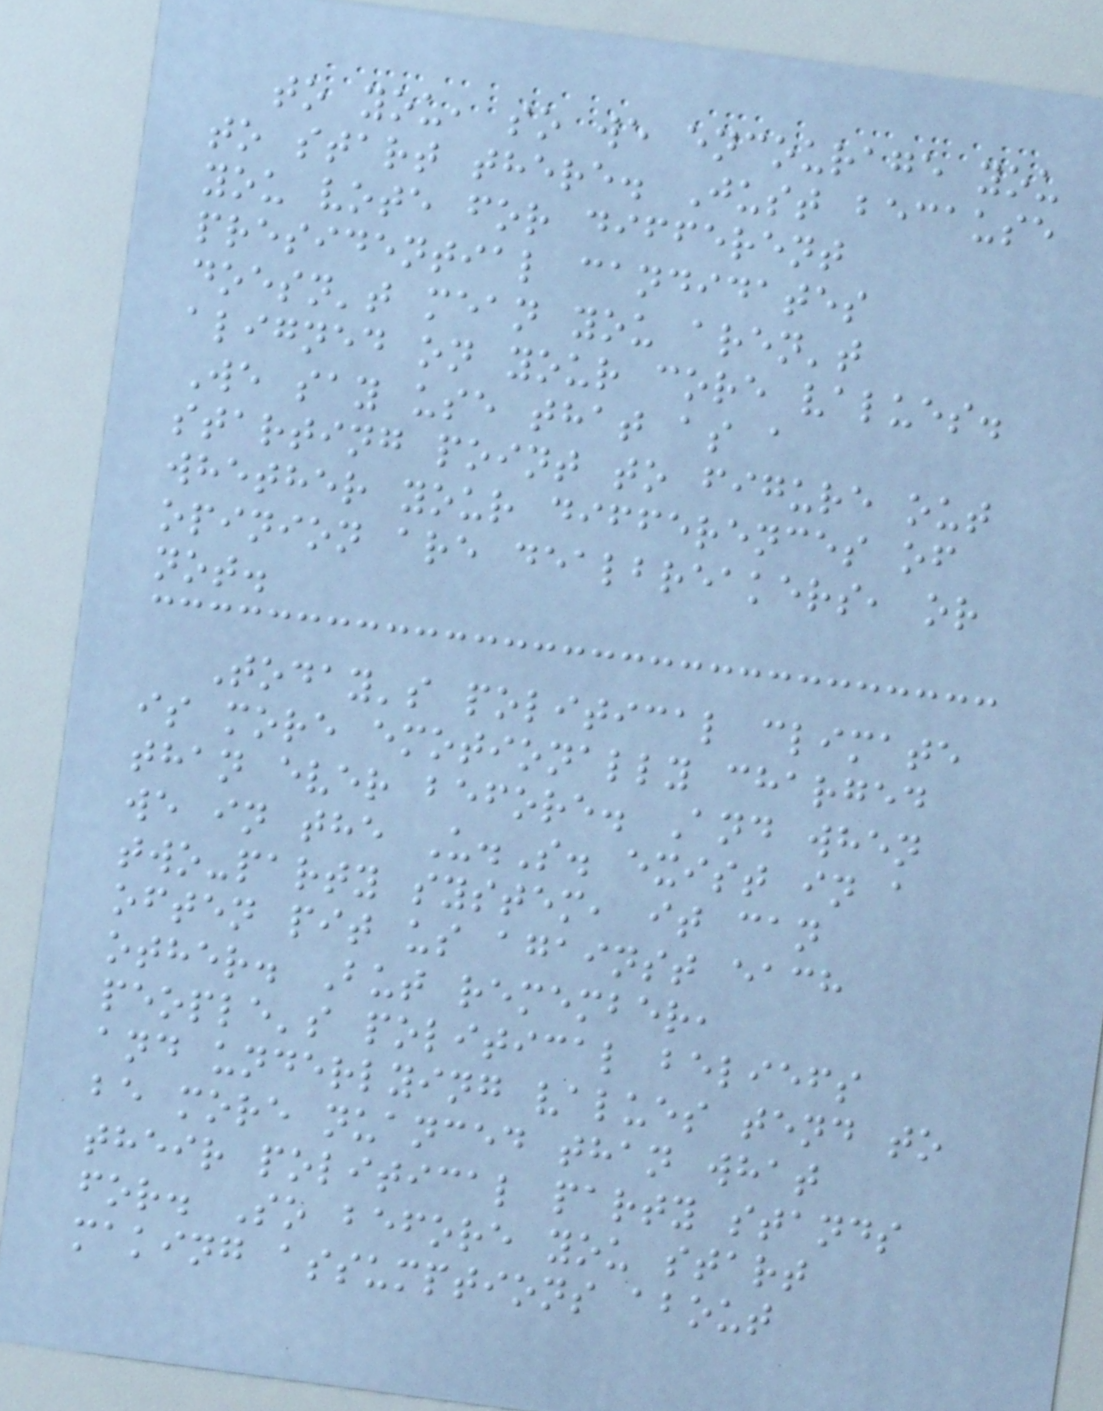to you, so we encourage you
to start there. Just because
you vote for different
presidential candidates
doesn't mean you aren't
aligned on your core values.
We say use that as a
starting point to figure out
whether your differences of
opinion are dealbreakers, or
not.
Today's political climate
is more emotionally charged
than ever before. And when
we in the U.S. exist in a
two-party system, it can
often pit us against each
other. But remember,
people's political beliefs
and underlying values tend to
be more nuanced than what
their political party stands
for. So before you start
making assumptions about
